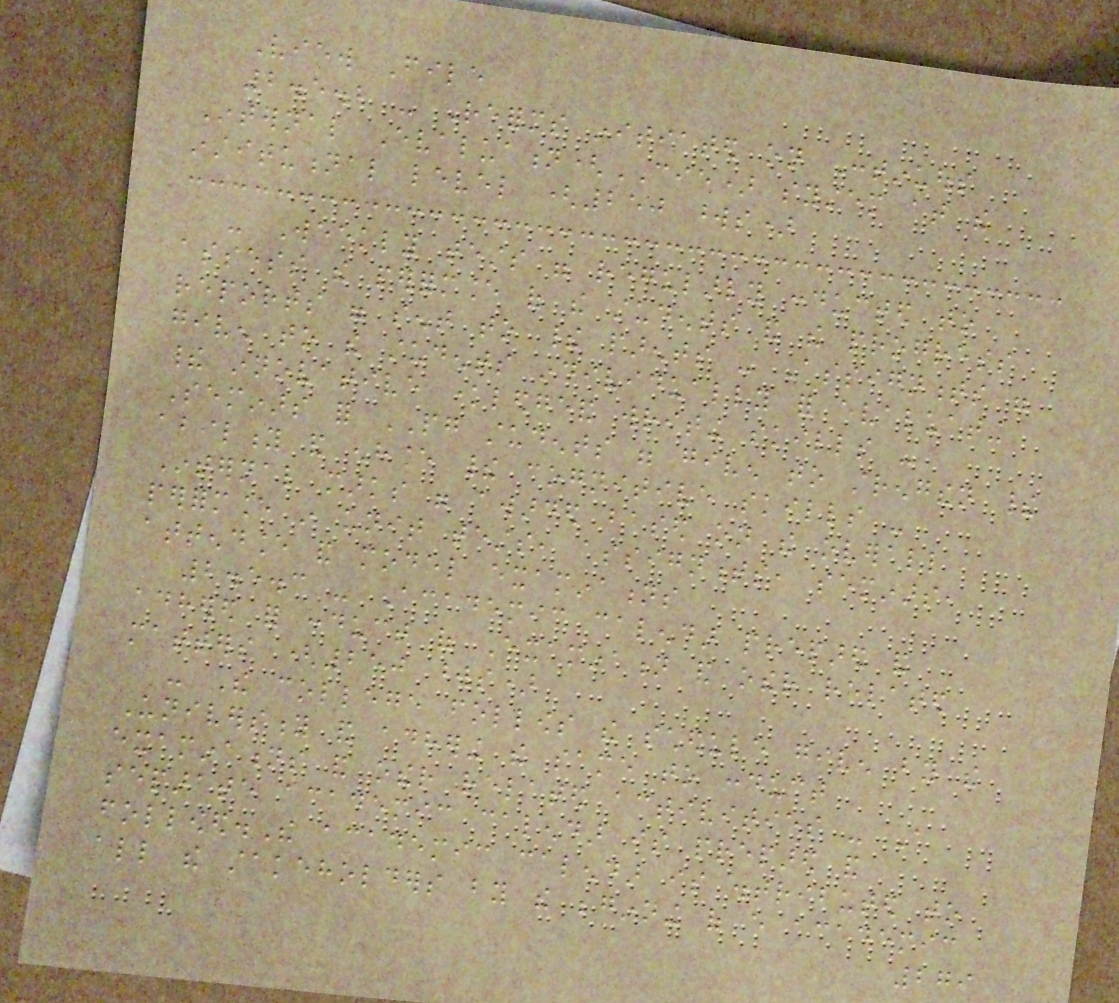View File
2.5.2 - Reforms initiated on Continuous
Internal Evaluation(CIE) system at the
institutional level (250 words)
- Weekly tests were regularly conducted to
assess the performance of the students and the progress
reports were sent to their parents - Assignments were
given to the students individually for evaluating
their innovative knowledgeand writing skills -
Seminars for PG students were given to strengthen their
ability and enhance their cognitive skills -
Internal marks were awarded based on the overall
performance in unit tests, assignments, seminars,
attendance and model examinations
2.5.3 - Academic calendar prepared and
adhered for conduct of Examination and other related
matters (250 words)
- The college follows the schedule given by the
University and adhering the same to conduct
examinations and other related activities - A
separate academic calendar is prepared and
followed.The academic calendar is distributed to
all the stakeholders by the beginning of every academic
279
